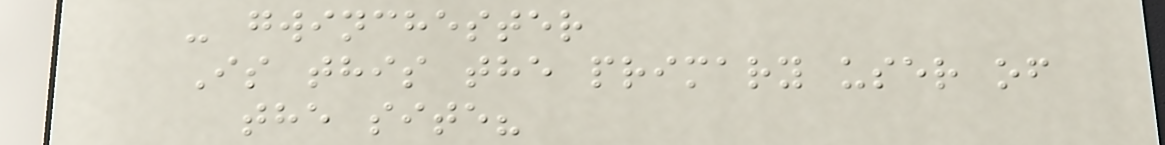- gwinchester
Is this the primary user of
the site?
